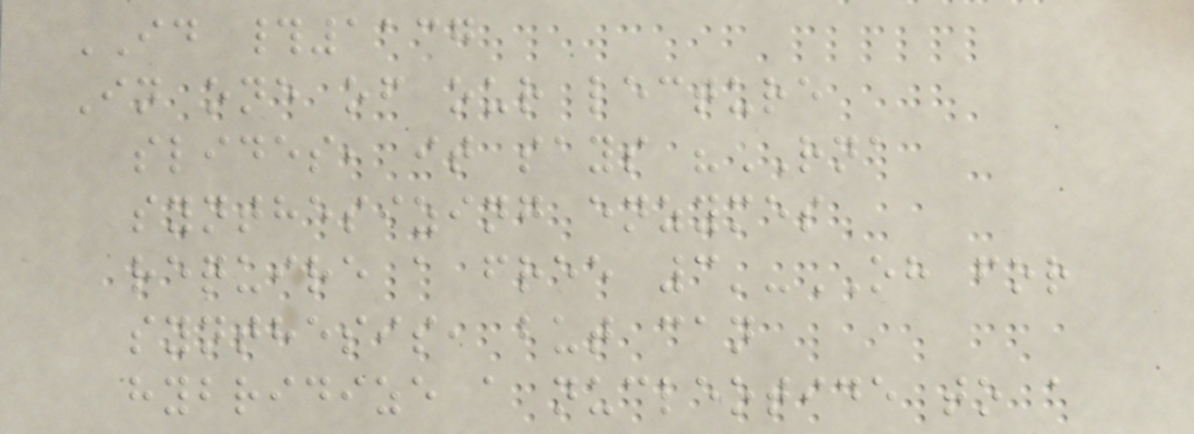ID #1137
In one of our lecture
slides, it says "RNA
synthesizing enzymes
require a free 3'-OH for
synthesis, but can
hybridize a nucleotide to a
